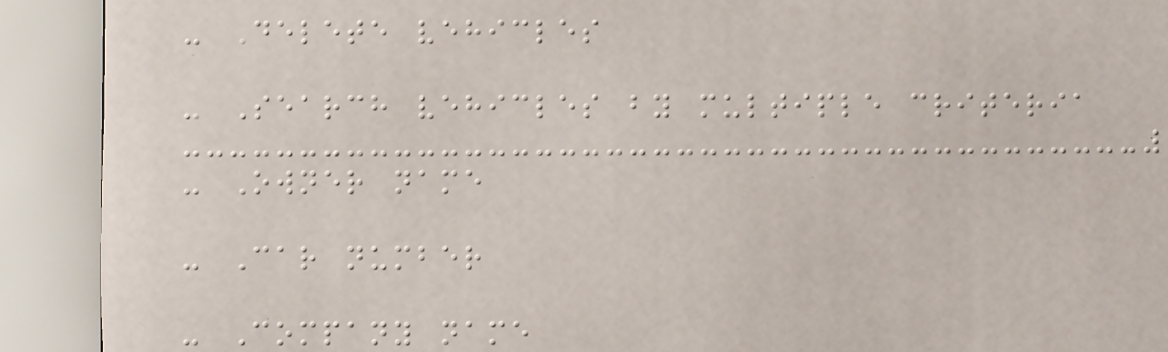- Delete vehicles
- Search vehicles by multiple criteria
- Owner name
- Car number
- Company name
